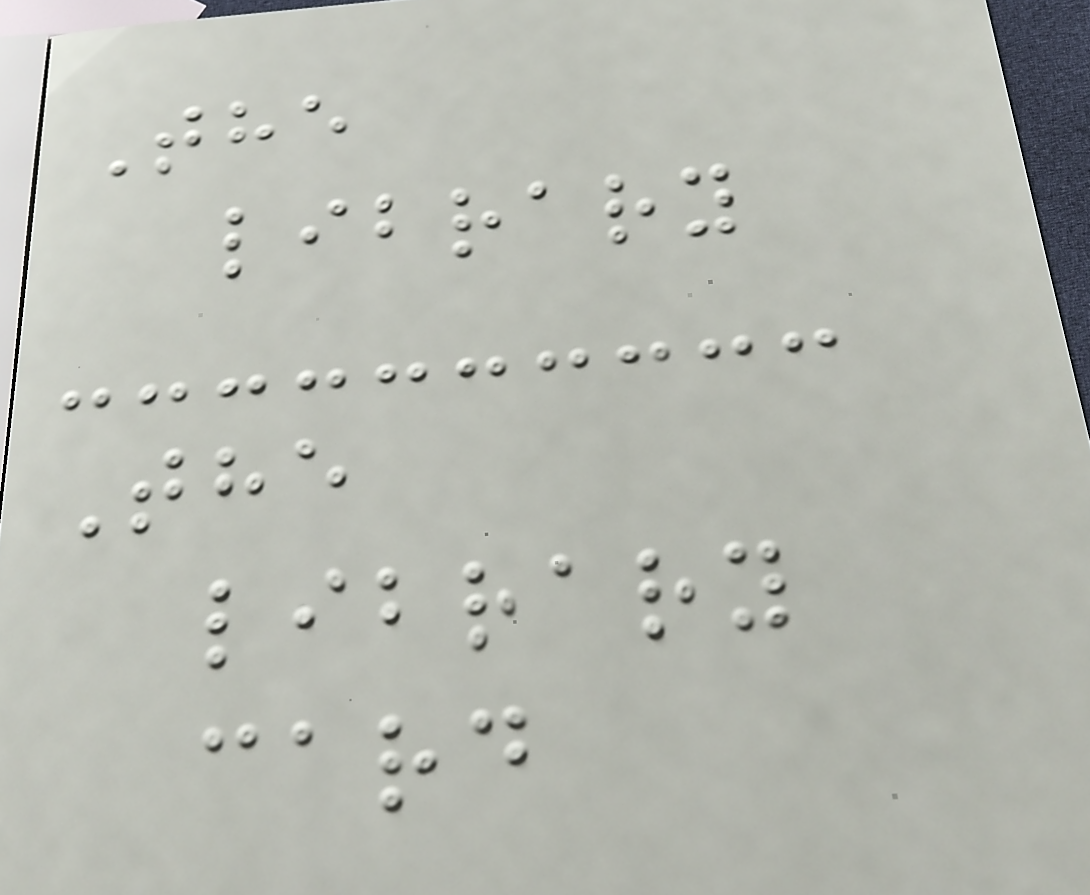The
library
The
library
card
